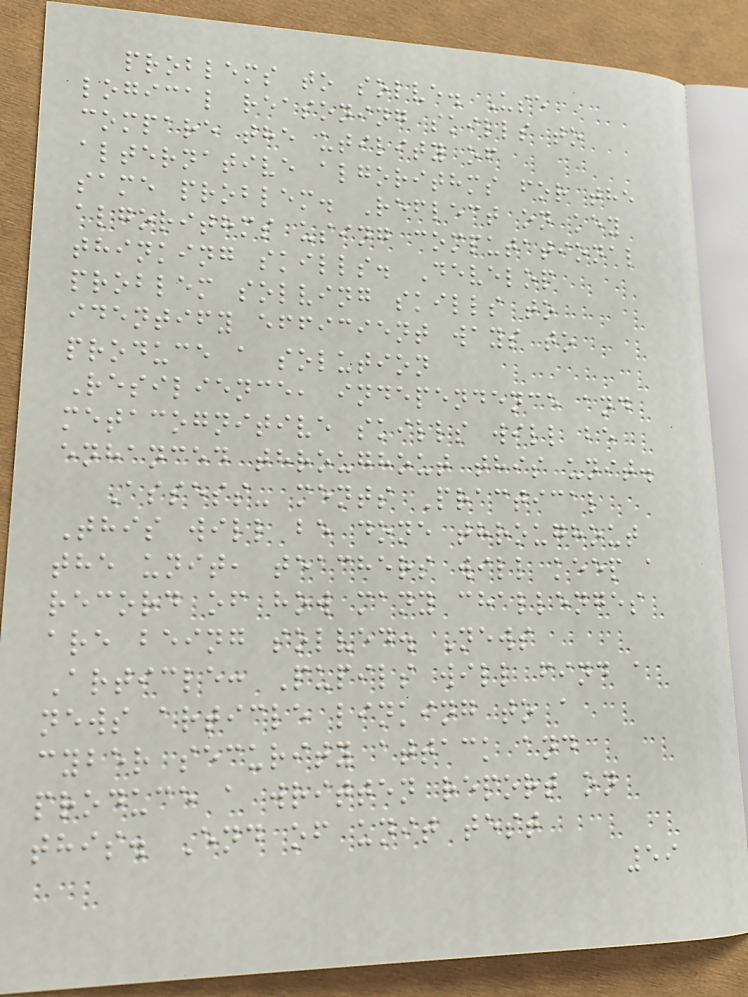problems to solve. Use
logical reasoning skills to
compare the utility of
alternative algorithms for the
same problem. Reflect on key
algorithms using computational
thinking skills. Develop
problem solving skills to
identify efficient ways to
produce a solution
Resilience, independence and
metacognitive skills will be
enhanced throughout this unit.
Assess- ments Practical
This will be done throughout
the unit, teachers will keep a
record of how many challenges
are being solved. News
Article: Pupils will find a
news article linking to a
cyber security attack and
produce a written report on
this. End of unit test
59
